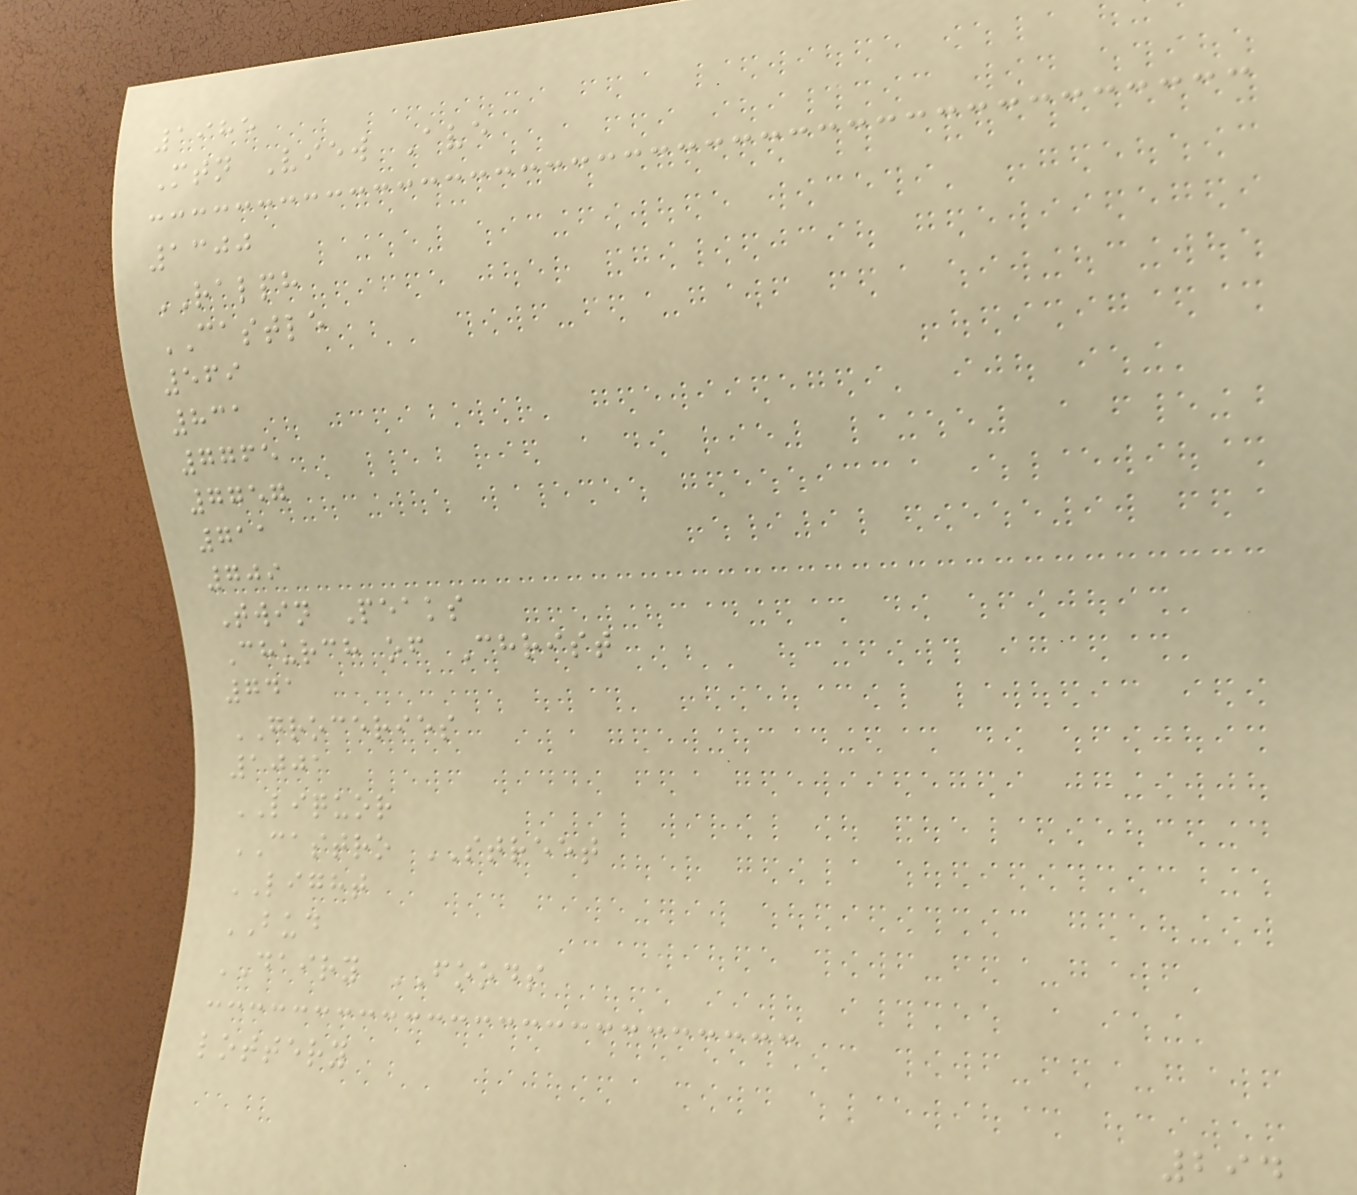1985
Mtn View Ave
1300
RALPH
CASTLE
569
831
7765
7757
711
709
Twin Peaks
Church of Christ
741
GROCERIES
1001
LIQUOR
CASTRO STREET
LIGHT
BUD
DAIRY FOODS
lottery
294
